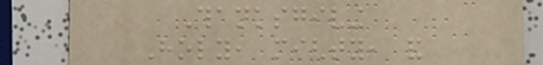Thanksgiving
Holy, mighty, and
